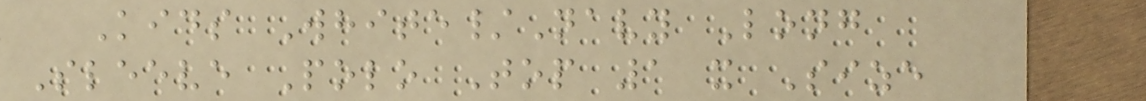Kids White/Navy Long
Sleeve Polo Top 1 x Size
